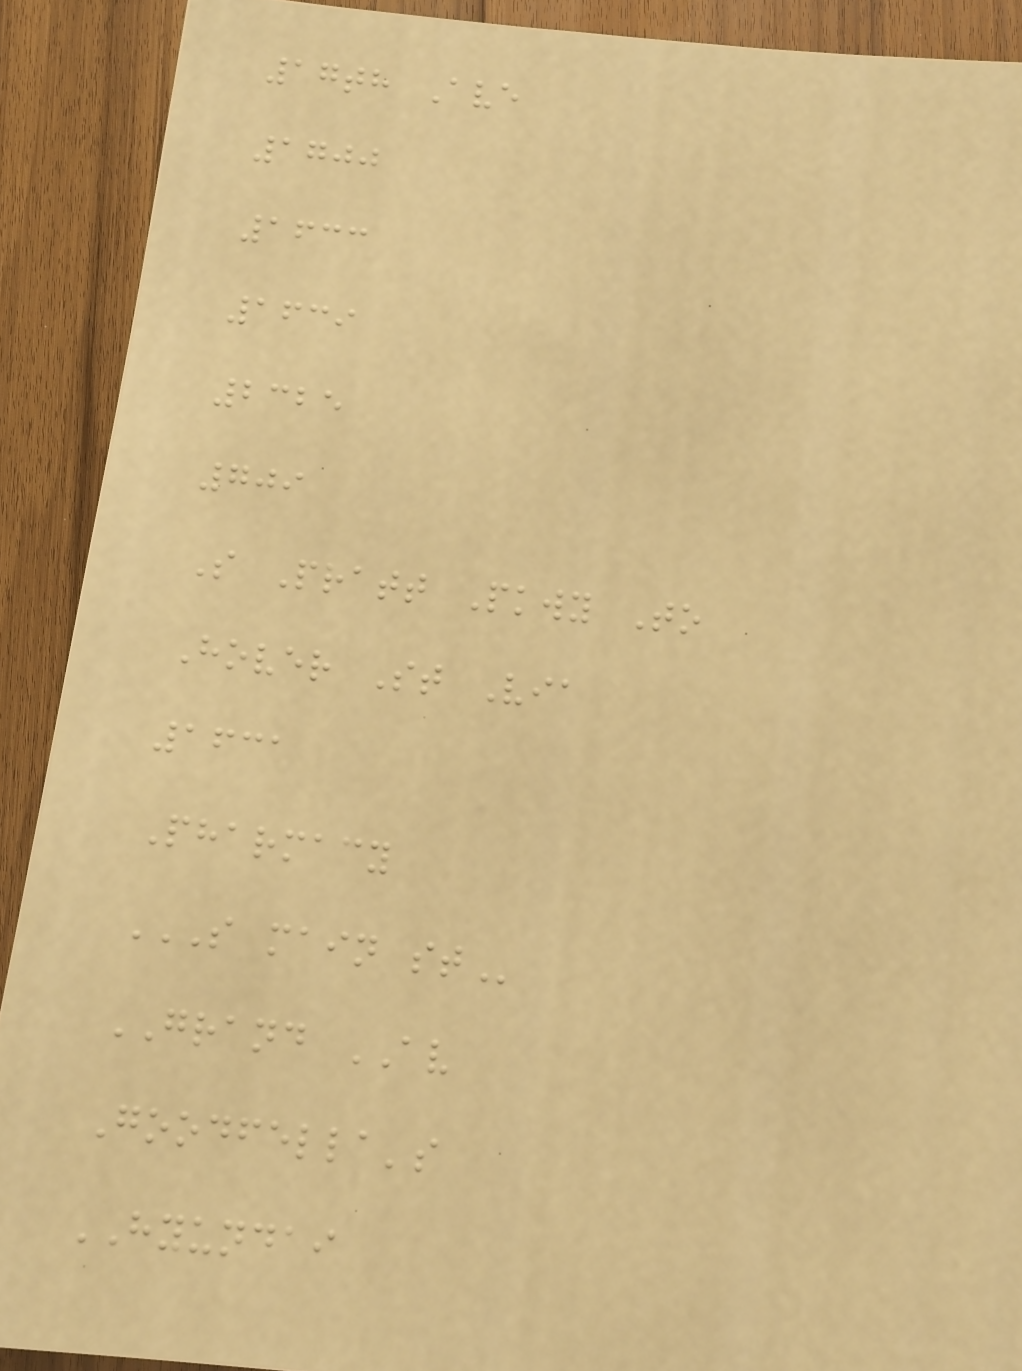17th Ave
1700
1633
1639
2325
709
S Pratt Pkwy To
Hover St Via
1631
Pharmacy
S MAIN ST
GRAND AV
Goodfella's
HYUNDAI
